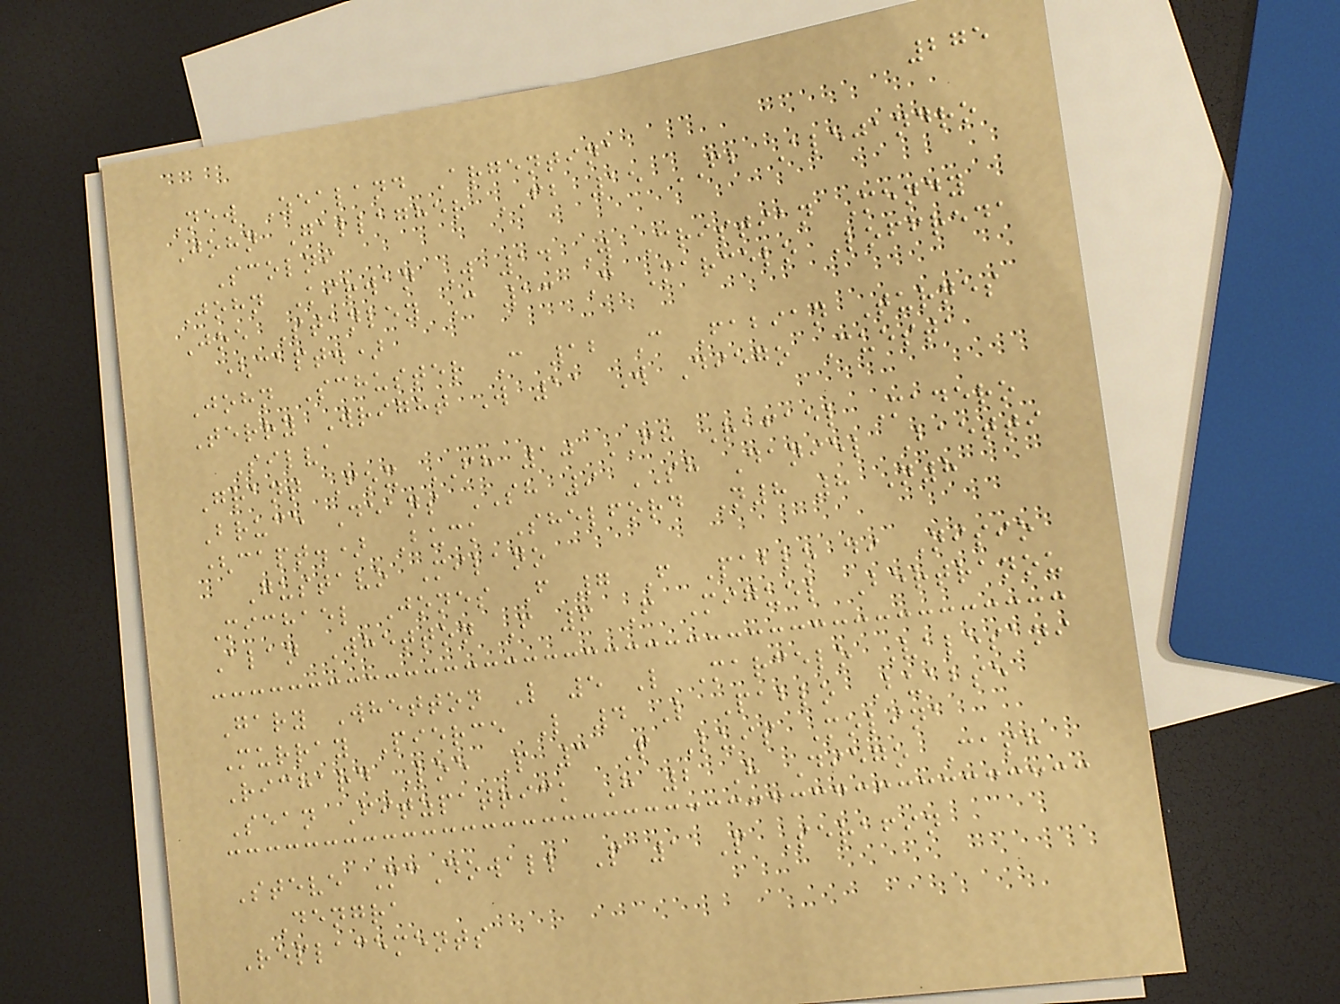275
New Zealand Argentina
John Gallagher FB 15 FB Alejandro
Scolni
John Kirwan W 14 W Cristian Mendy
Joe Stanley C 13 C Marcelo Loffreda
(capt.)
John Schuster C 12 C Fabian Turnes
Terry Wright W 11 W Diego Cuesta
Silva
Grant Fox FH 10 FH Rafael Madero
Bruce Deans SH 9 SH Daniel Baetti
(capt.) Buck Shelford N8 8 N8
Gustavo Milano
Michael Jones F 7 F Pablo di Nisio
Alan Whetton F 6 F Miguel Bertranou
Gary Whetton L 5 L Marcelo Valesani
Murray Pierce L 4 L Pablo Buabse
Richard Loe P 3 P Luis Molina
Sean Fitzpatrick H 2 H Diego Cash
Steve McDowall P 1 P Serafin
Dengra
Replacements
